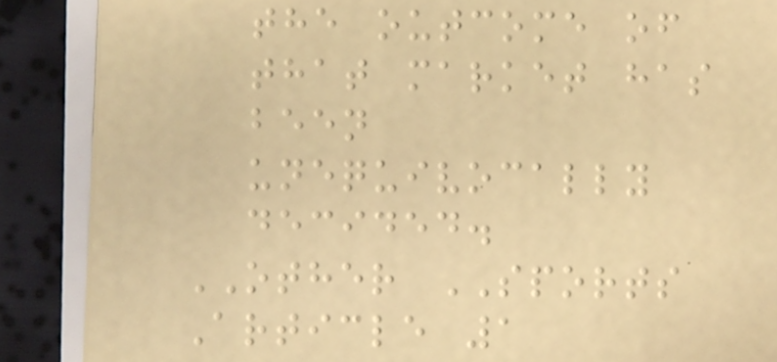the outcome of
that market has
been
unequivocally
decided.
OTHER SPORTS
Article 1
